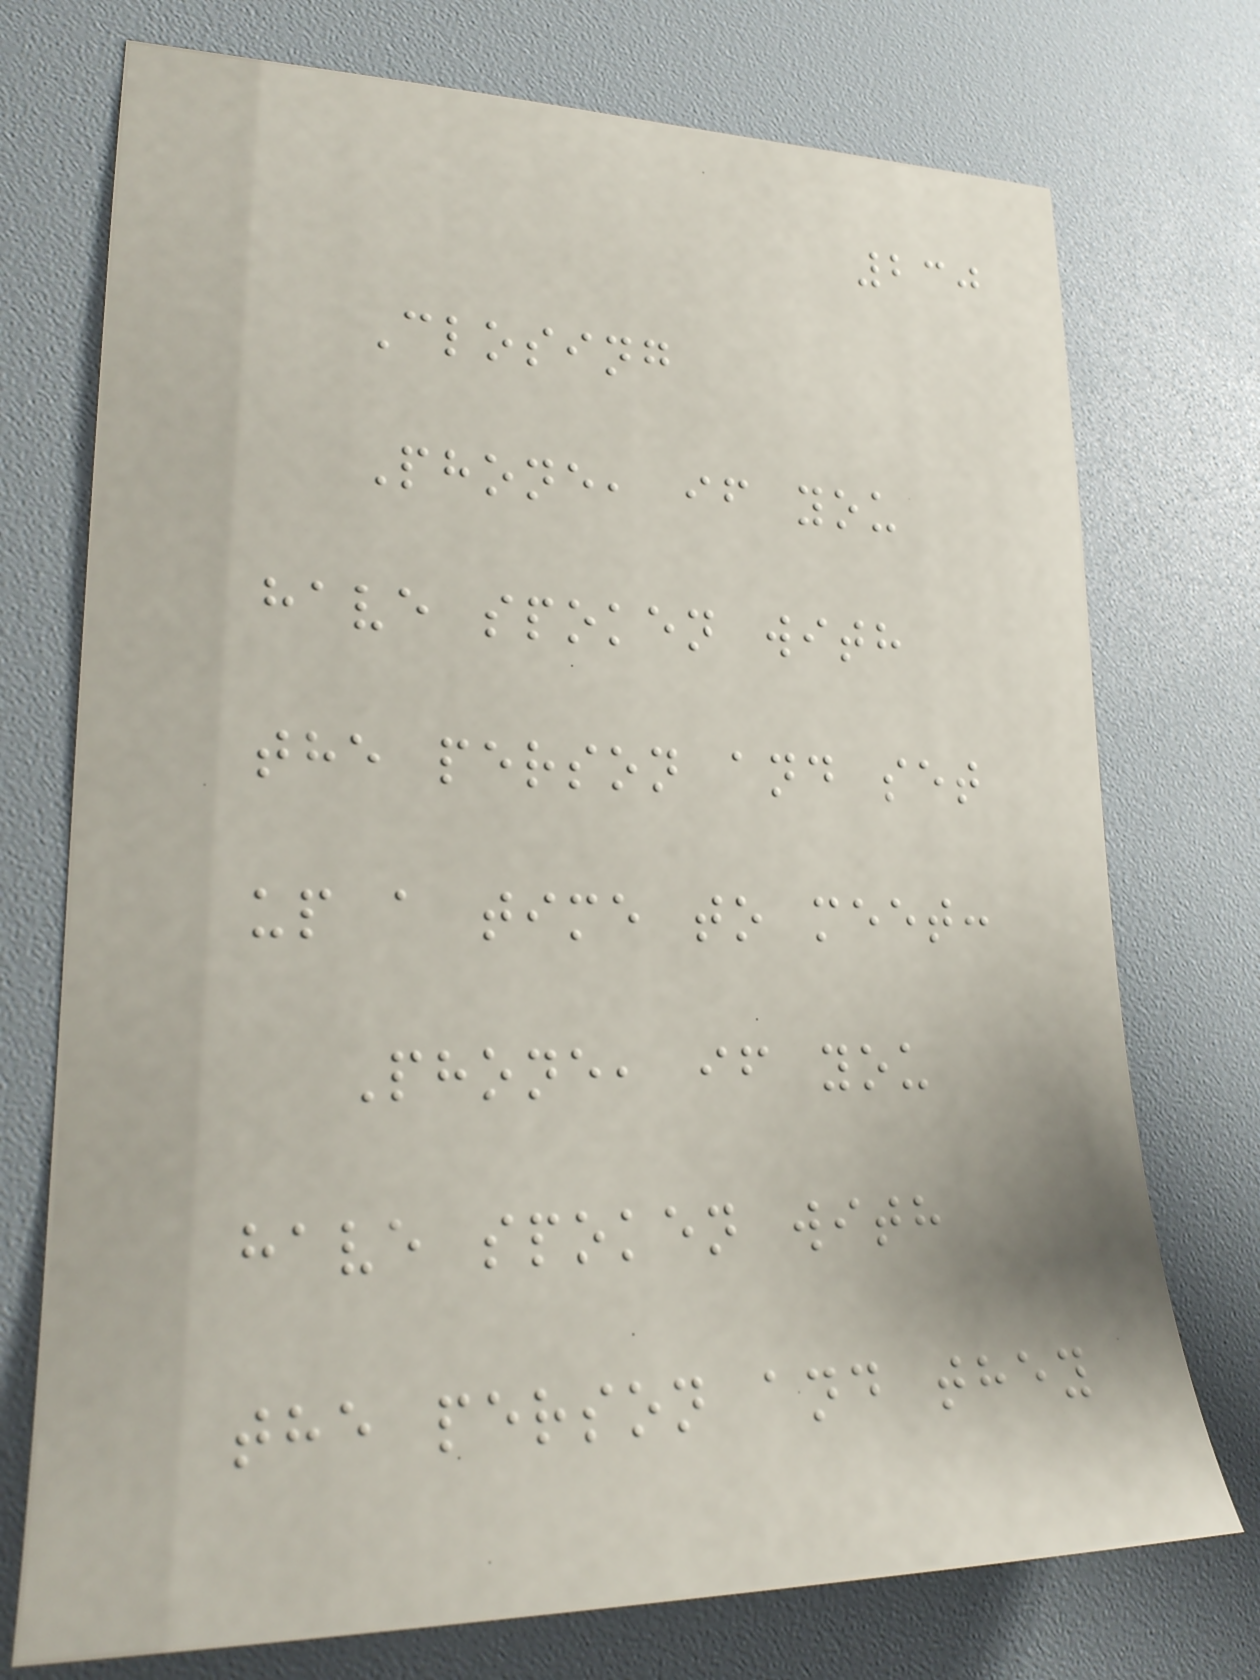230
Closing
Phone, if you
have spoken with
the person and set
up a time to meet:
Phone, if you
have spoken with
the person and they
